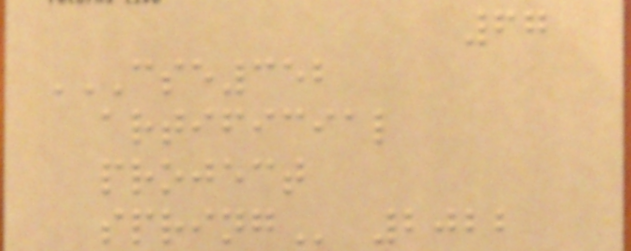67
CSE352
ARTIFICIAL
PROJECT
SPRING 2022
